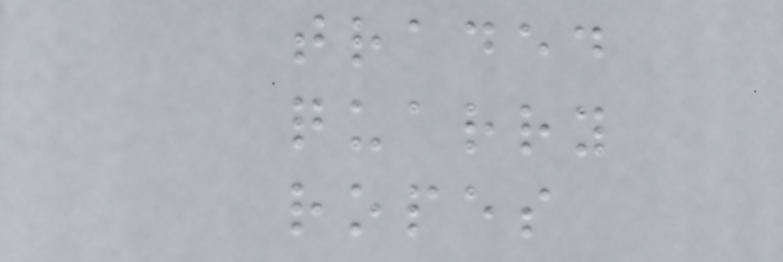traded
quarry
ropes
